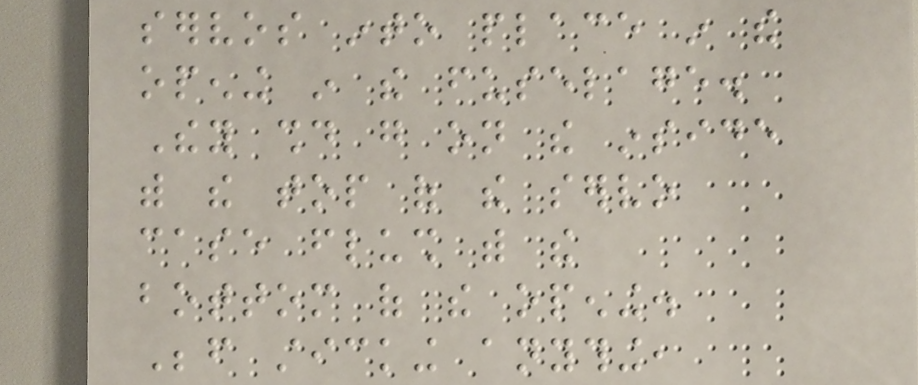servos into place in the
opening in the fuselage.
They should go on the inside
with the top of the servo
case flush with the
bottom of the opening.
Before sticking anything,
